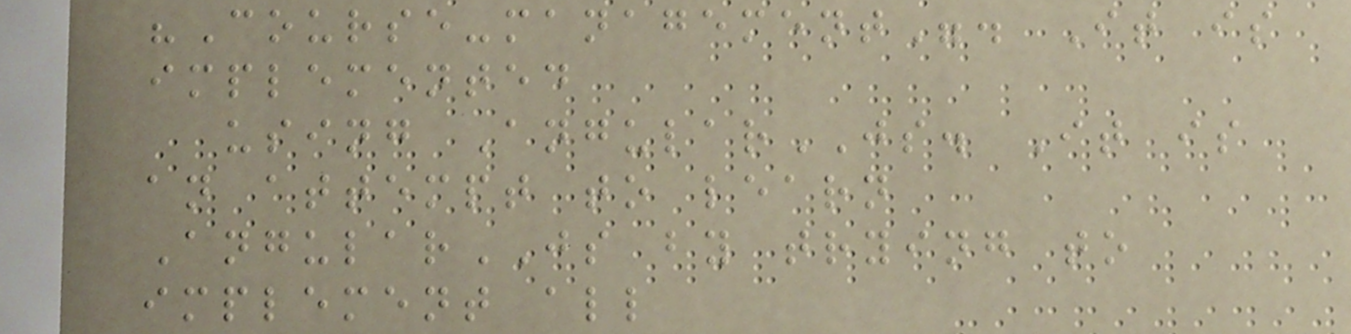"Course-management". It is
implemented
using AngularJS. It is
an attempt to learn
AngularJS by trying to
implement all
